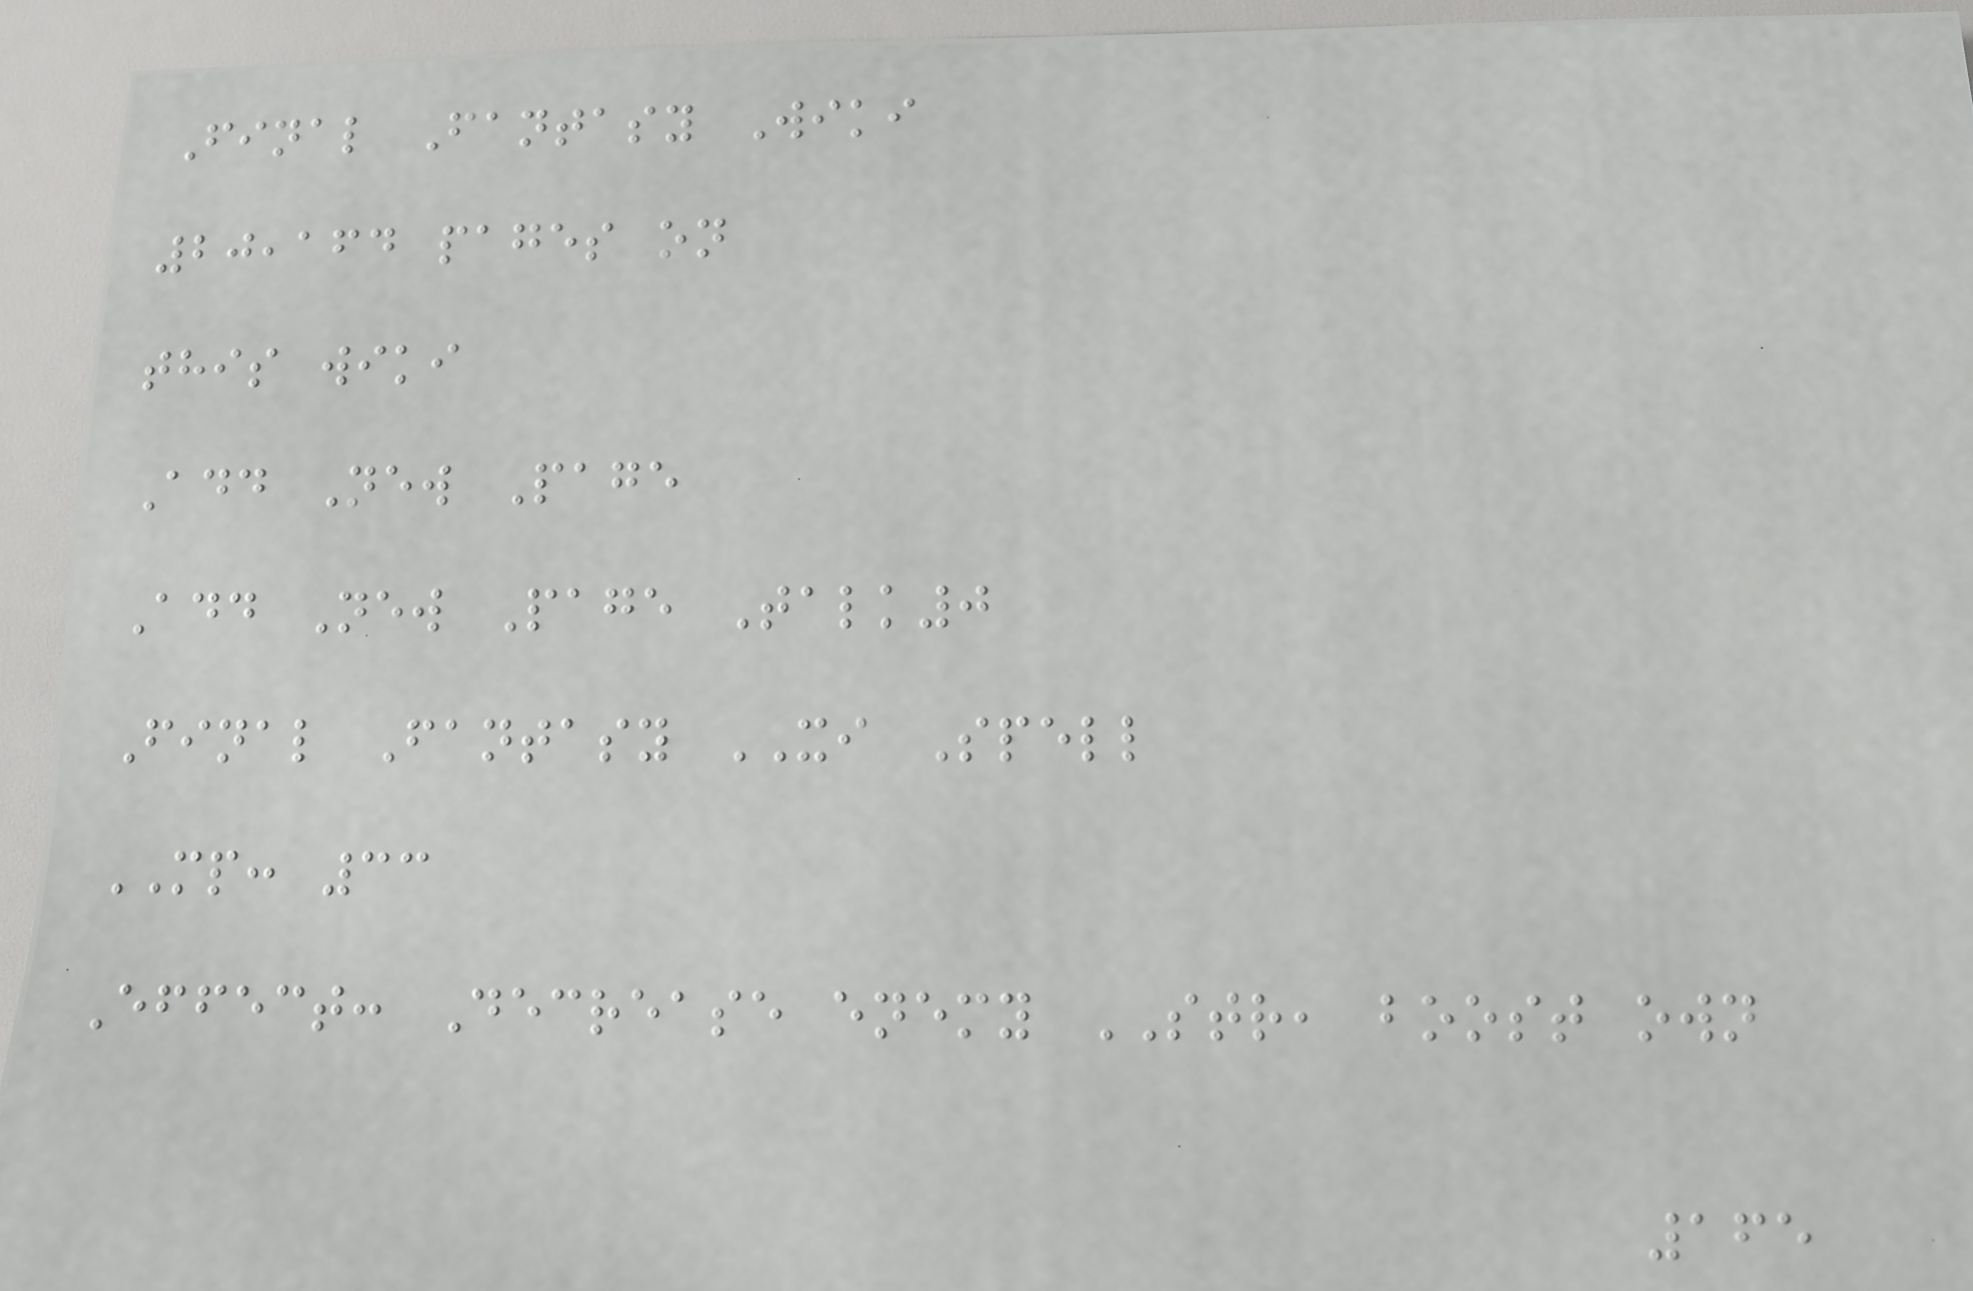Final Fantasy Wiki
20,164 pages on
this wiki
Add New Page
Add New Page Talk0
Final Fantasy XI Spell
MP: 33
Effect: Decrease enemy STR, boost own
165
